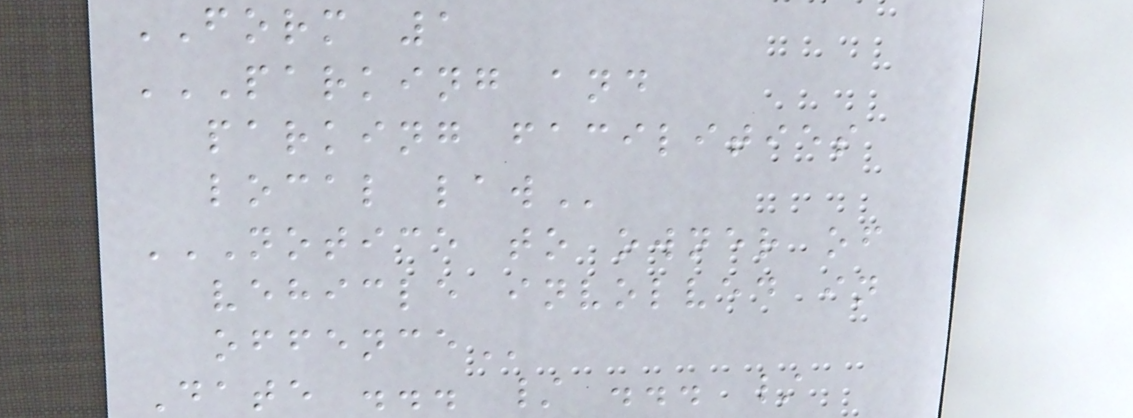FORM 1
PARKING AND
PARKING FACILITIES
LOCAL LAW
NOTICE TO OWNER OF
VEHICLE INVOLVED IN
OFFENCE
Date ... / ... /
